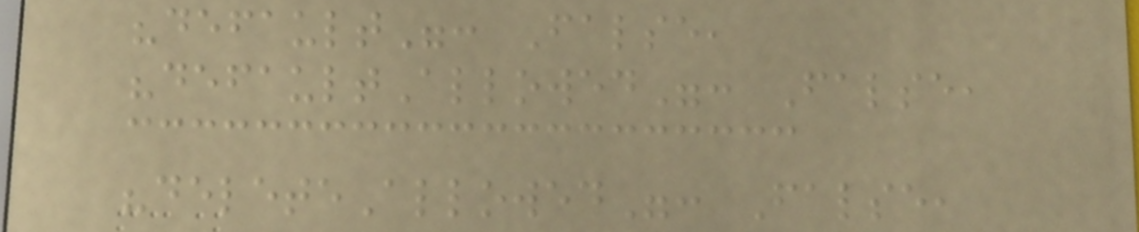"default": False,
"defaultAllowed": False,
"deleteAllowed": False,
